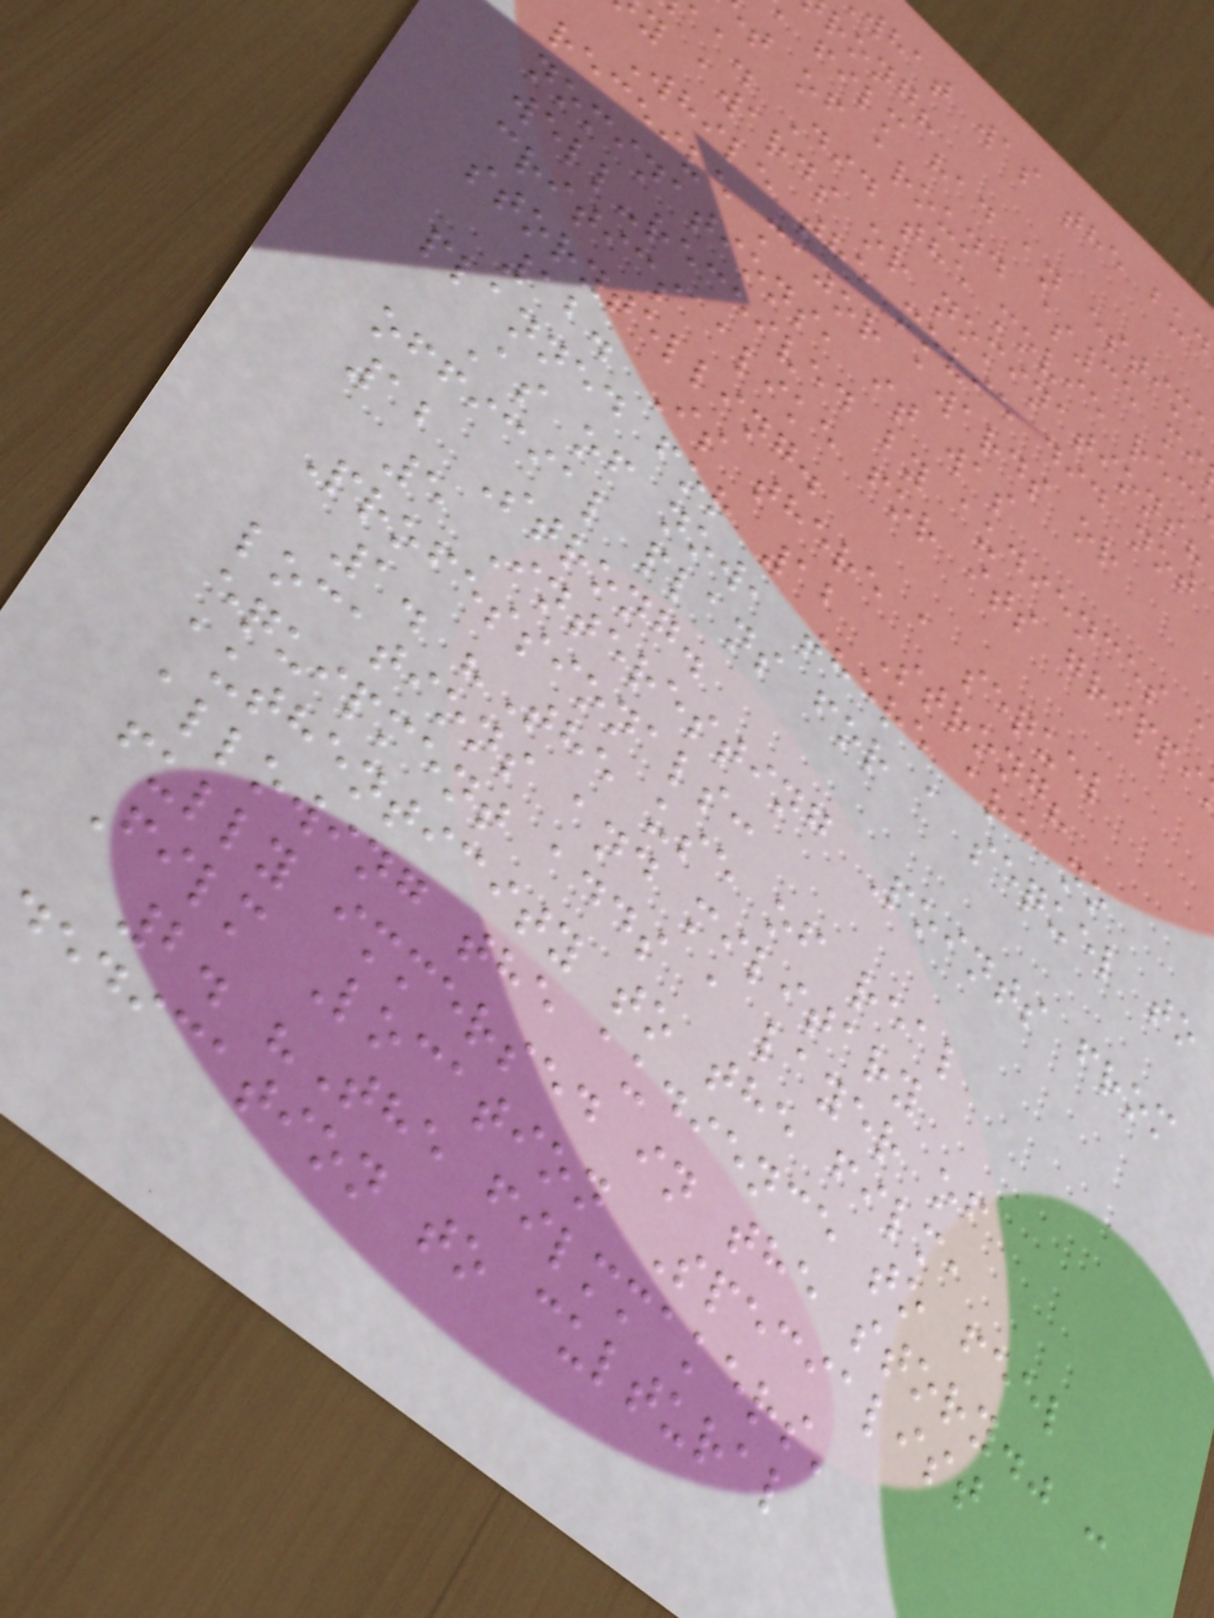what was the bud
rong?
film had an estim
t of around $35 mi
aa. Did the movie rec
y awards or nominations?
While the movie did not
receive major awards or
nominations, it was
well-received by audiences
critics alike for its grippi
storytelling.
12. Is there a sequel
planned for 12 Strong?
As of now, there are no
official plans for a sequel to
12 Strong.
5 Interesting Points from
Professionals:
1. "The use of real
locations and military
equipment adds a layer of
authenticity to the film,
allowing the audience to feel
fully immersed in the story." -
Film Location Specialist
2. "The filmmakers'
dedication to cultural
